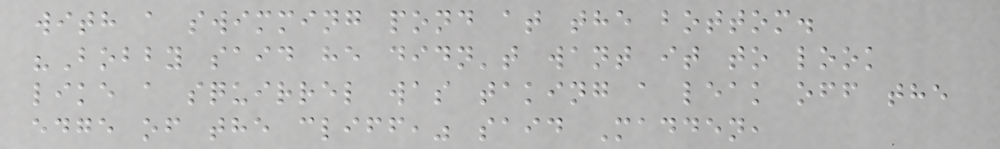with a swimming pond at the bottom.
"Bobby said he didn't want it to look
like a squirrel was taking a leak off the
edge of the cliff," said Madden,
